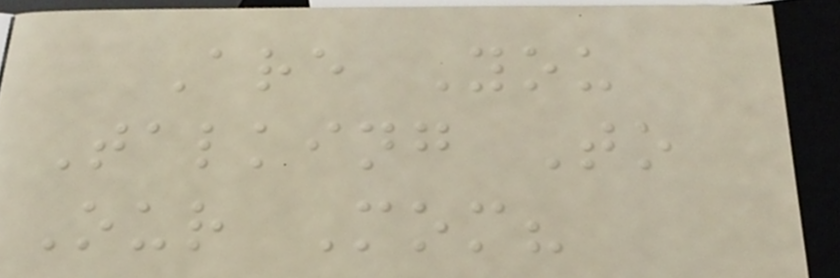Are You
Talking To
Our Mom?
